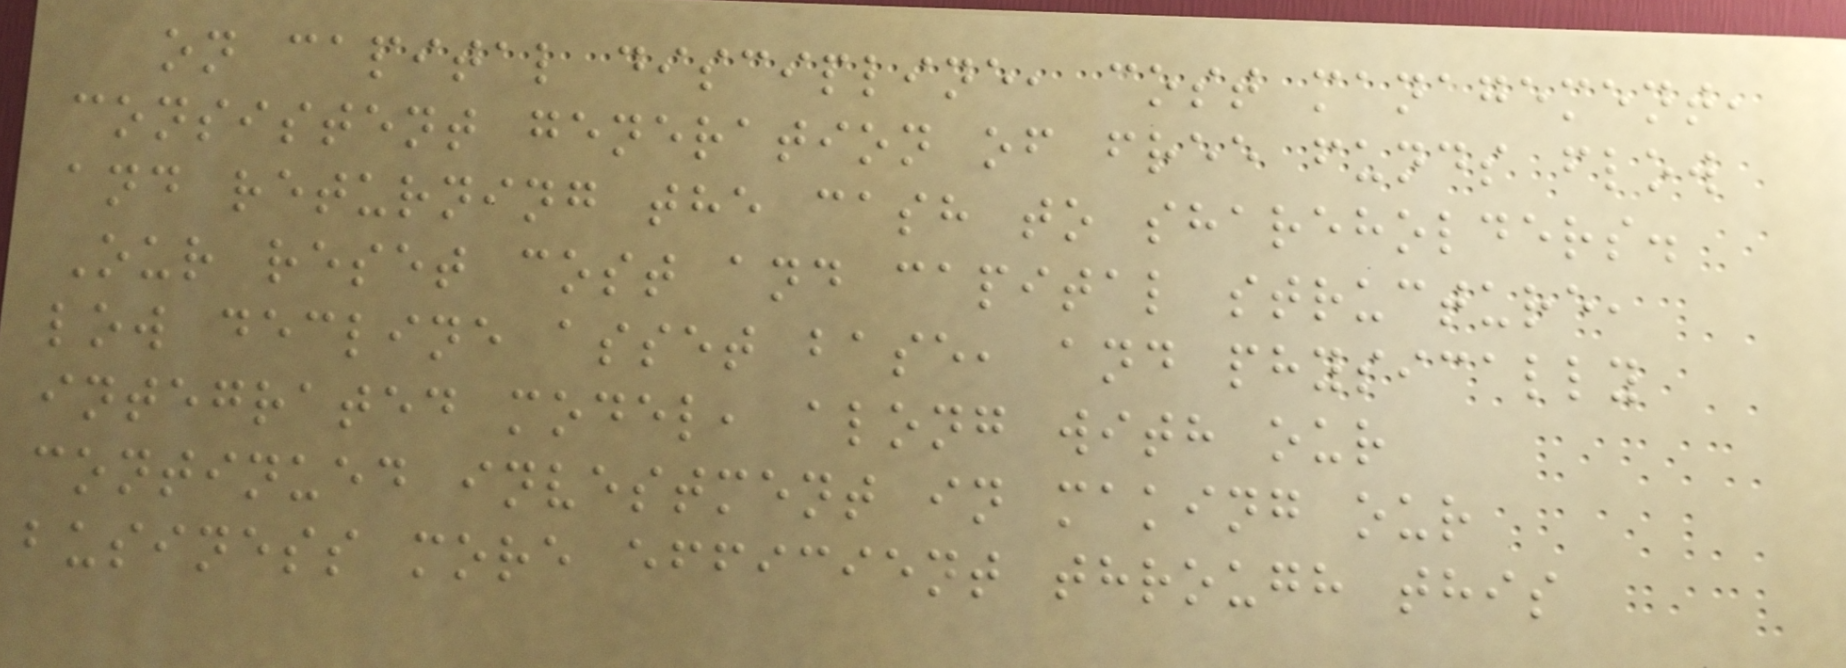on capital discipline, cost management,
consistent generation of free funds flow
and returning the cash to shareholders.
Our reset cost and capital structure,
low decline asset base, and physically
integrated model, along with our
continued investment in making our
business more efficient through this
